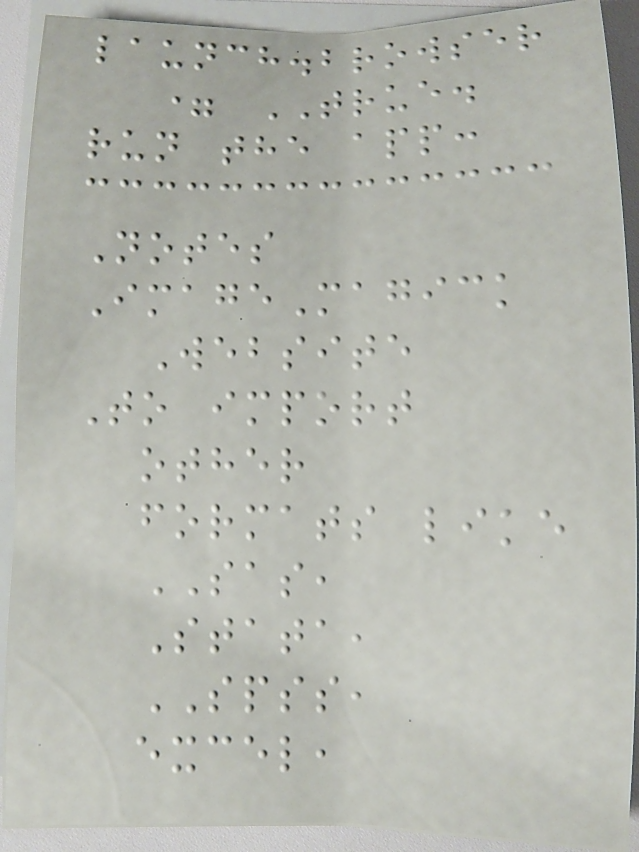launch.browser
= TRUE.
run the app:
Notes
ImageMagick
Website
To import
other
formats like
SAS,
Stata,
SPSS,
excel,
